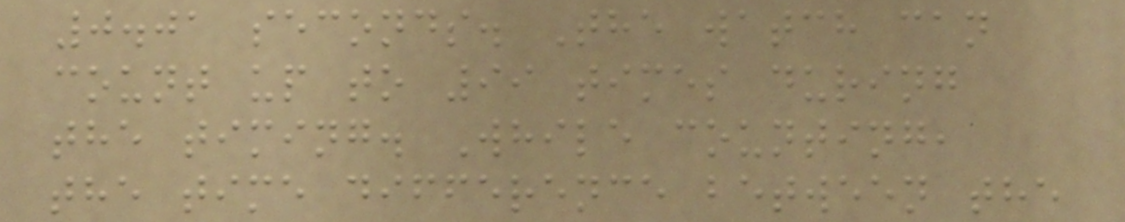0.01 seconds. The watch can
count up to 99 times during
the timing. While counting,
the time difference between the
